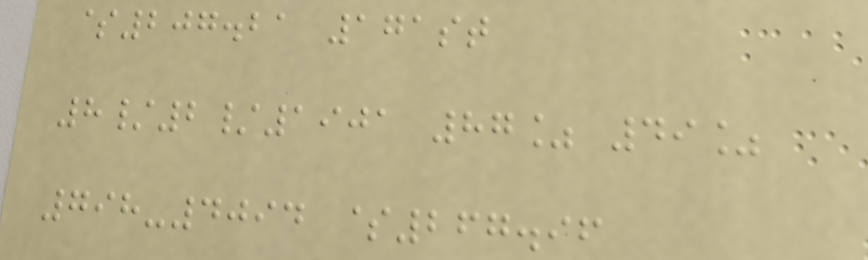$207.21 171st
8/2/1901 87% 49%
798-4094 $267.96
